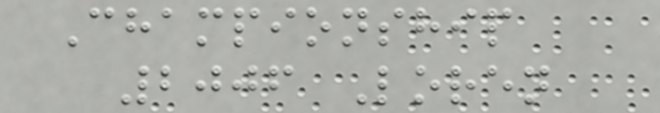Championship
2006 Loren
